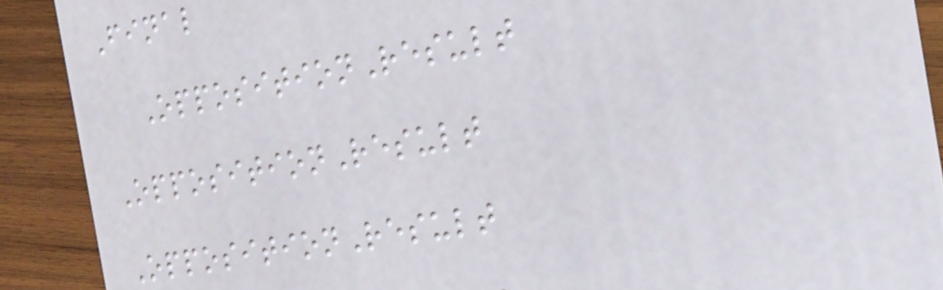Final
OppositionResult
OppositionResult
OppositionResult
